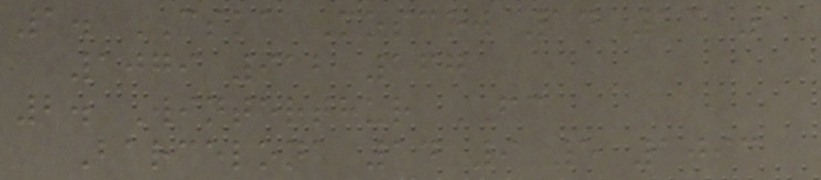1. CSKA Moscow 14 13 1
1079 912 167
2. Winterthur FC
Barcelona 14 9 5 1093
